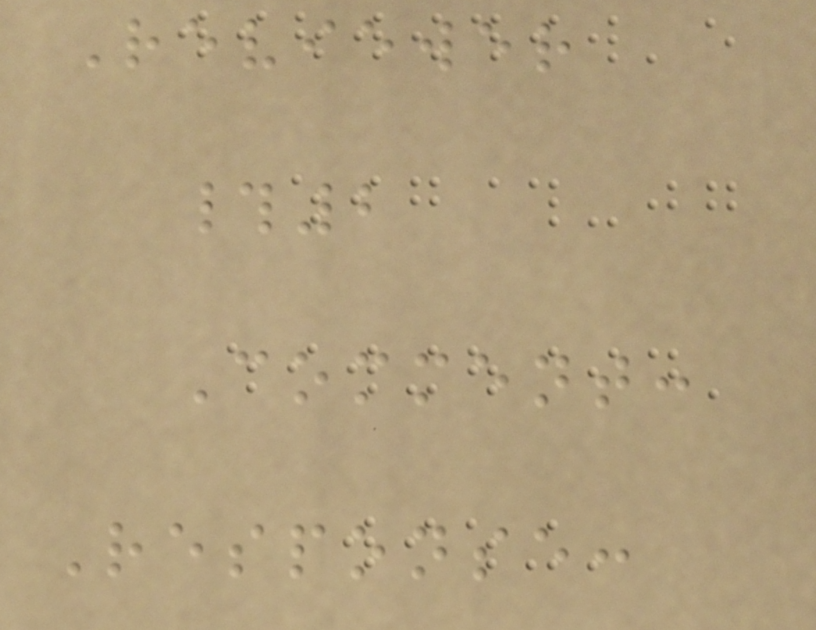Reviewer
#2
Comment:
Response:
